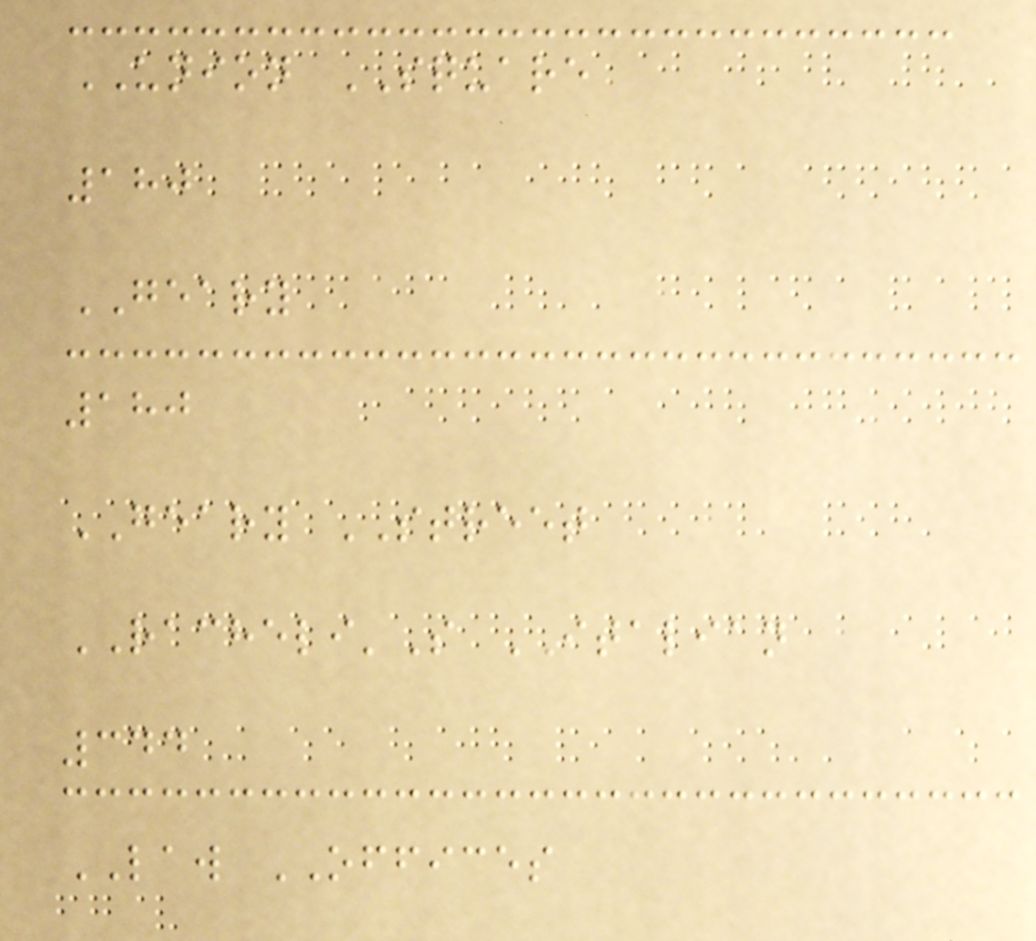UNION SQUARE
180
GEARY
180
GEARY STREET
RACHELI'S ITALIAN
344
LAW OFFICES
